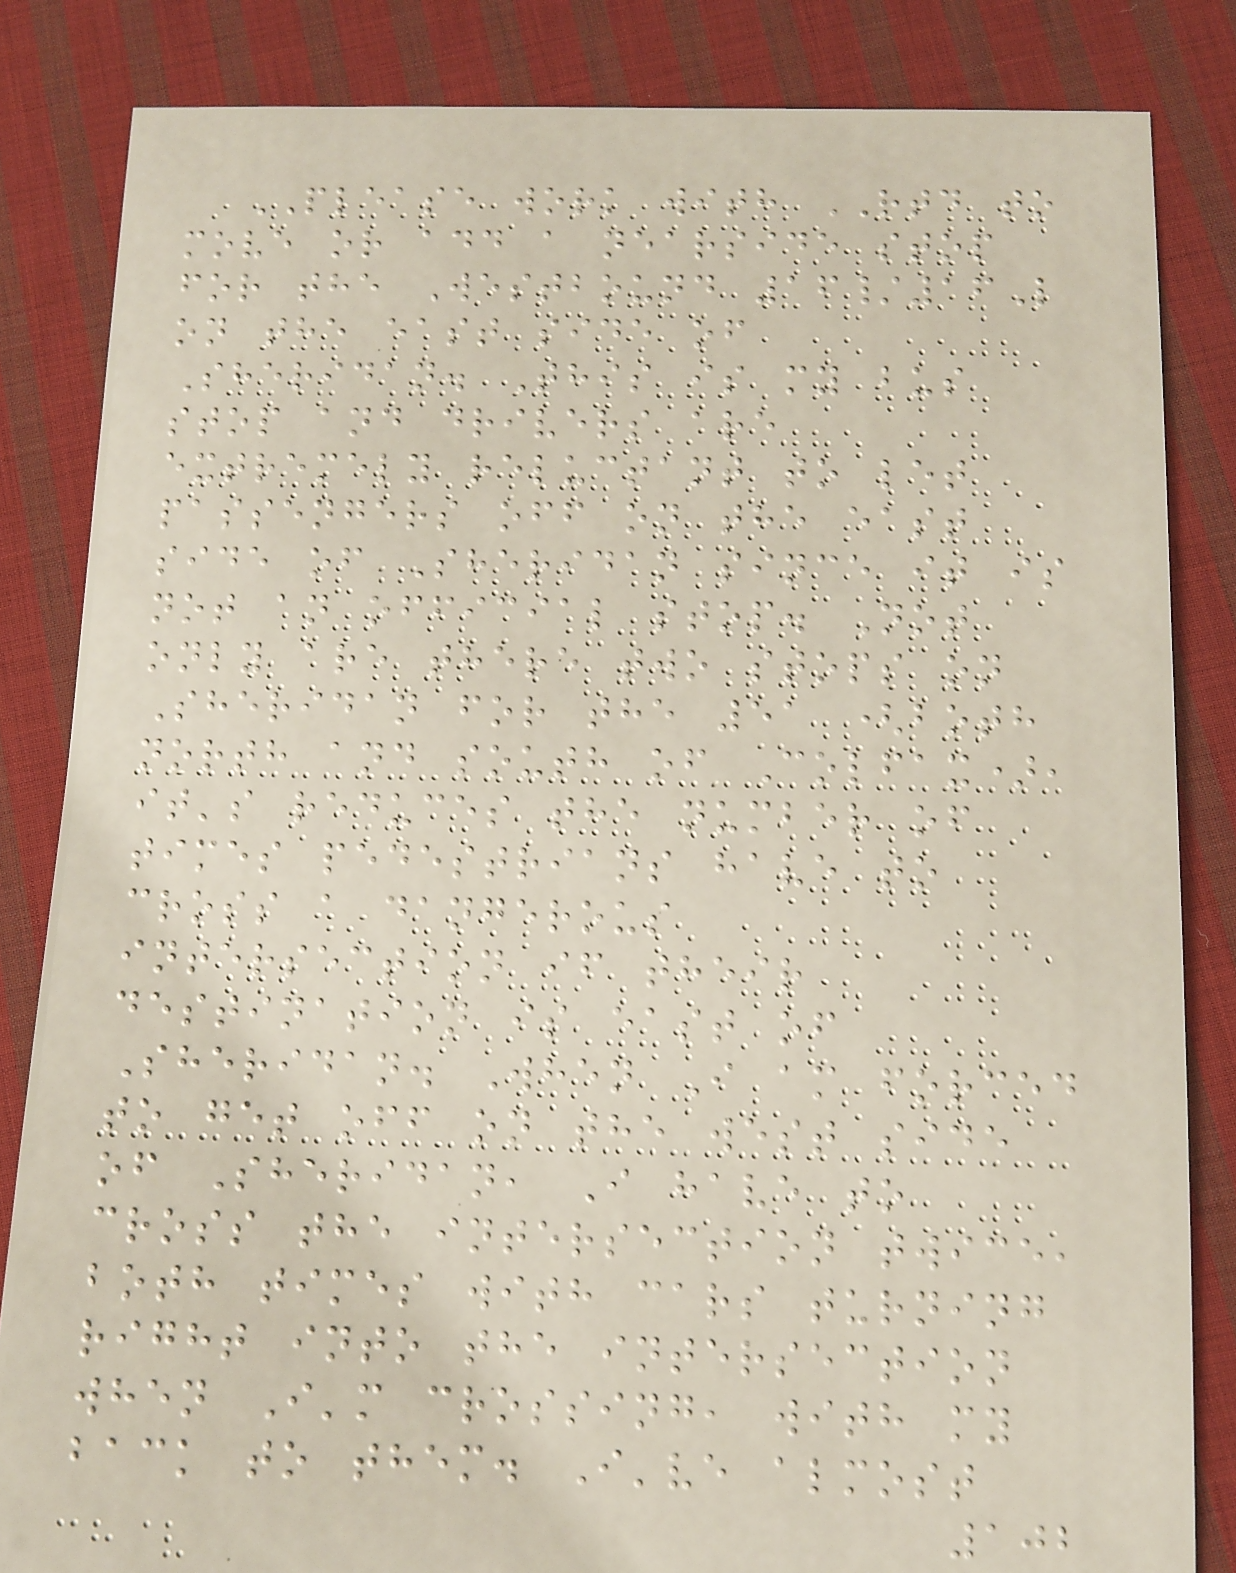PLEASE work with RTD to
move or add a nearside stop
for the Westbound 16/16L
on the east side of
Sheridan. This is my bus
stop and drivers are
extremely reluctant to let
passengers off on the east
side of Sheridan since it is
not an official stop. Not
only are there two stops on
Sheridan for the 51 (both
north and south of Colfax),
it's reduces the number of
times pedestrians have to
cross a dangerous
intersection if their
destination is east of
Sheridan. When I am forced
to get off on the west side
of Sheridan, I have to
cross the intersection twice,
both times with cars turning
right into the intersection
when I'm crossing, with my
back to them. I've almost
102
